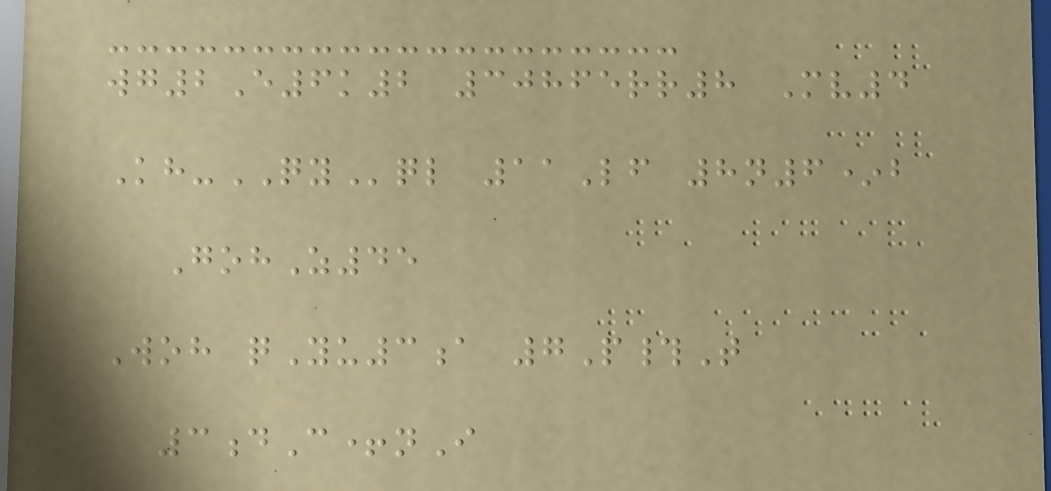wg2E6k2 30865rr8 Mv4
Kh-QYql 11Lf 8n6*b
GohZ45
Woh qYu3a 7P#T
3dC+nI
